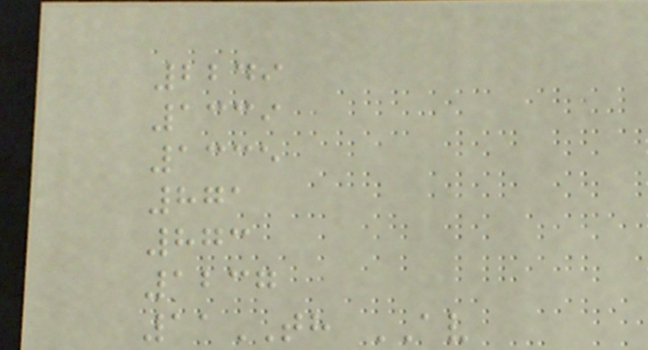2249
1339
1335
871
873
1237
11TH AV
